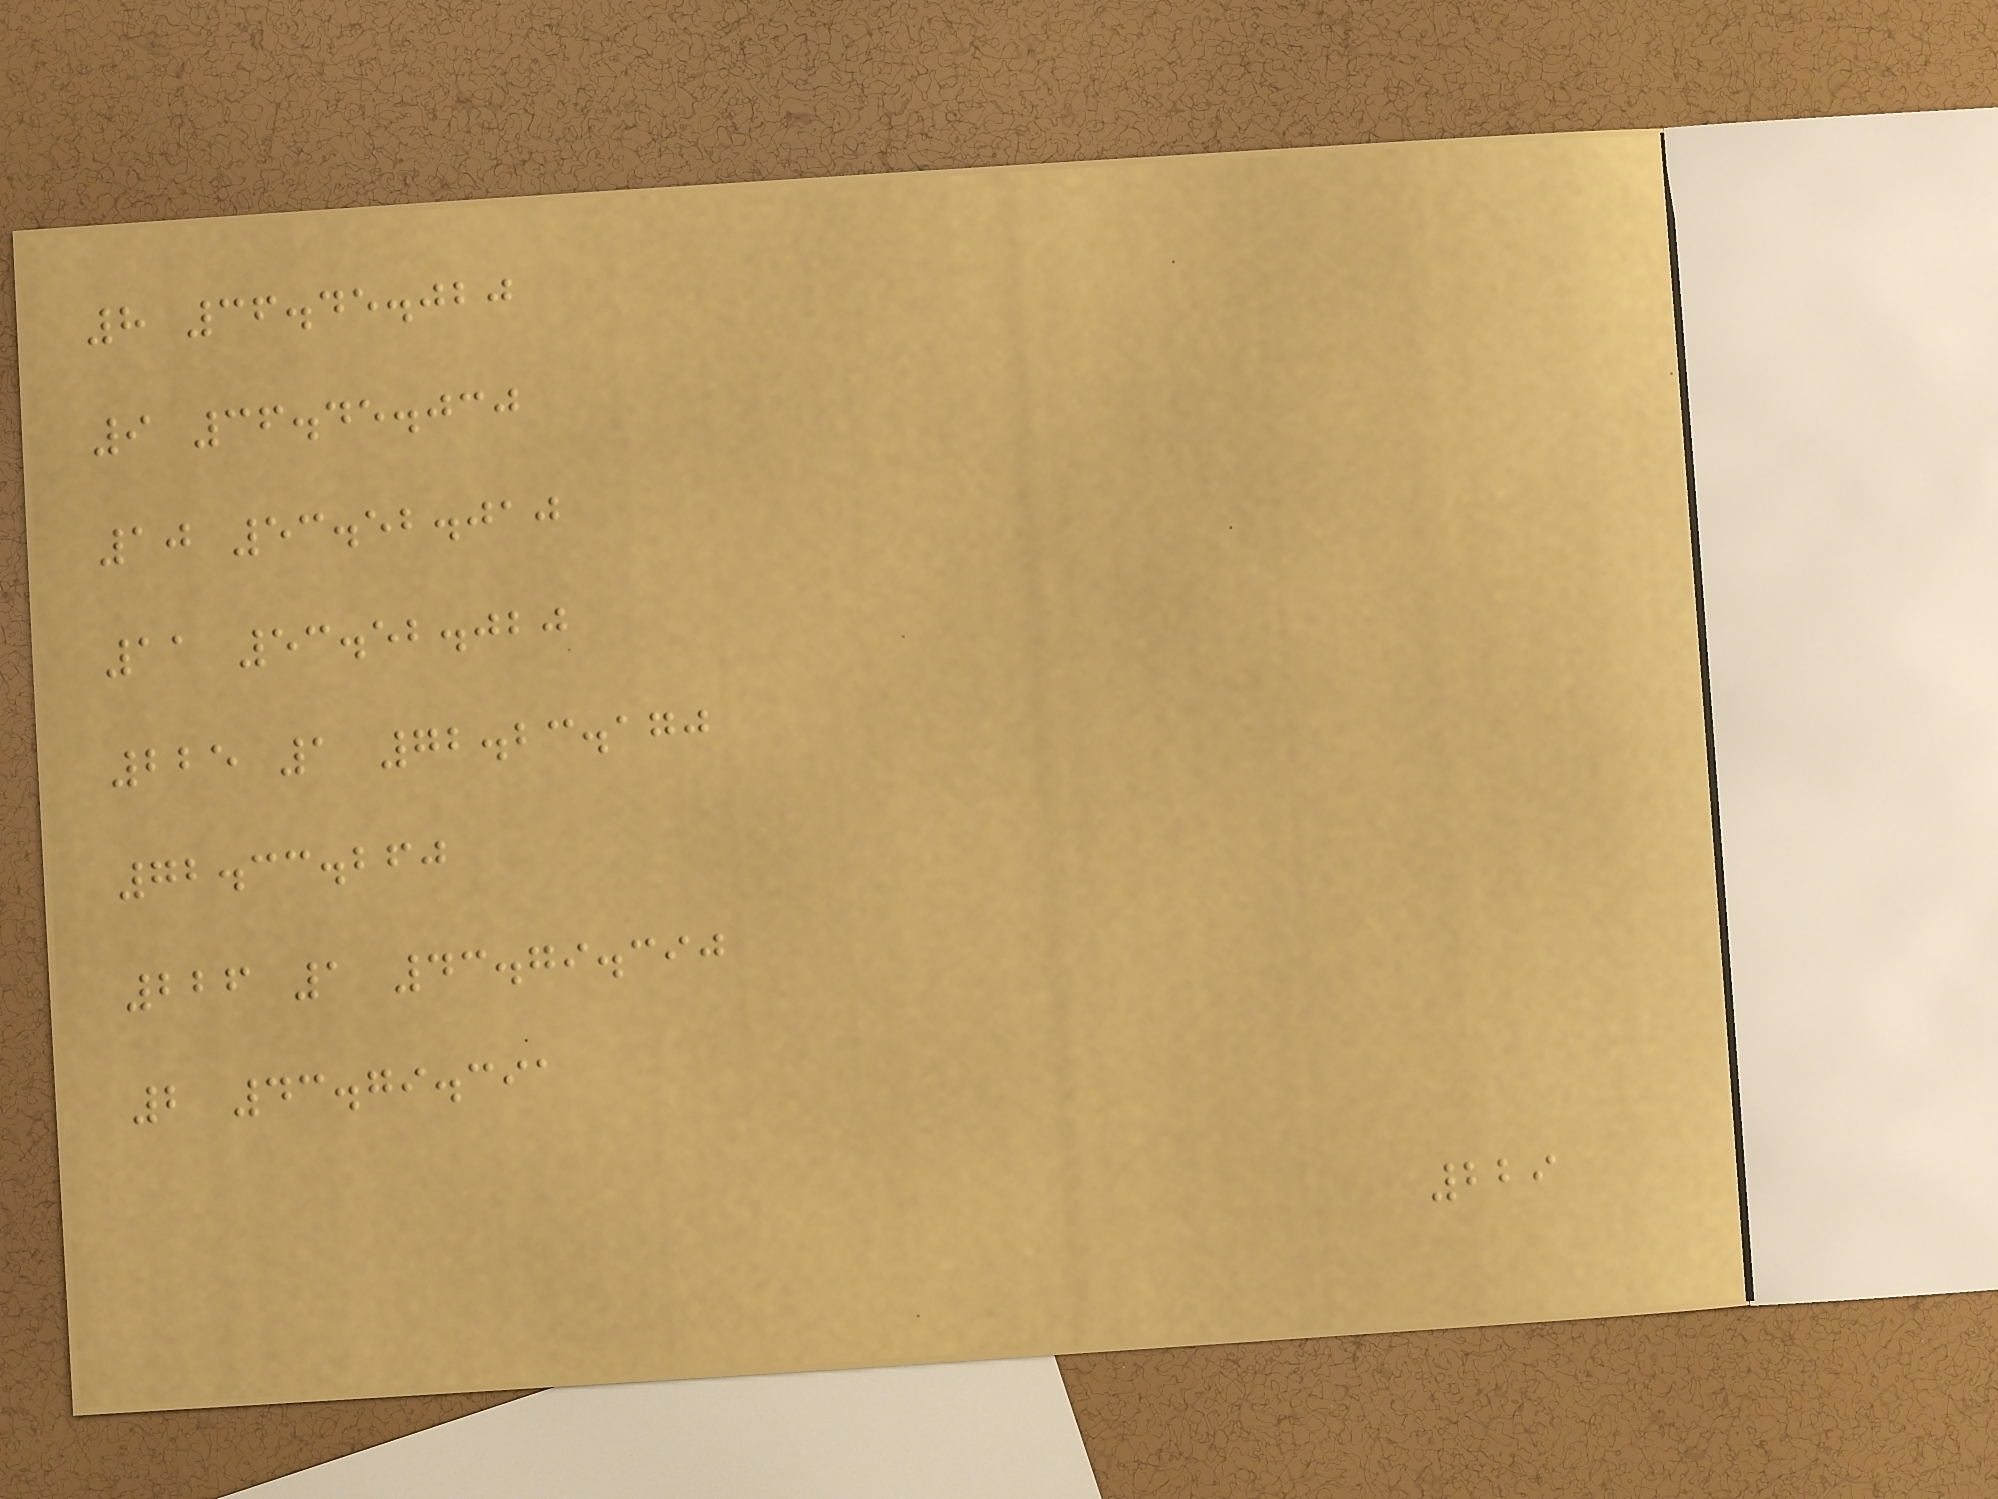8 36.45.020
9 36.45.030
10 53.52.010
11 53.52.020
225 1 72.23.170
72.33.260
226 1 43.79.390
2 43.79.391
229
